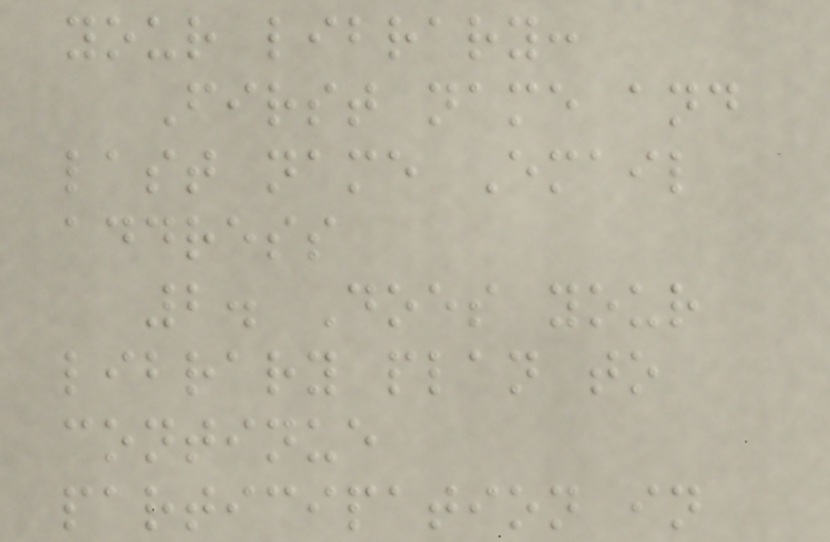your library:
First name and
last name Email
address
2. Does your
library plan to
continue
participation in
